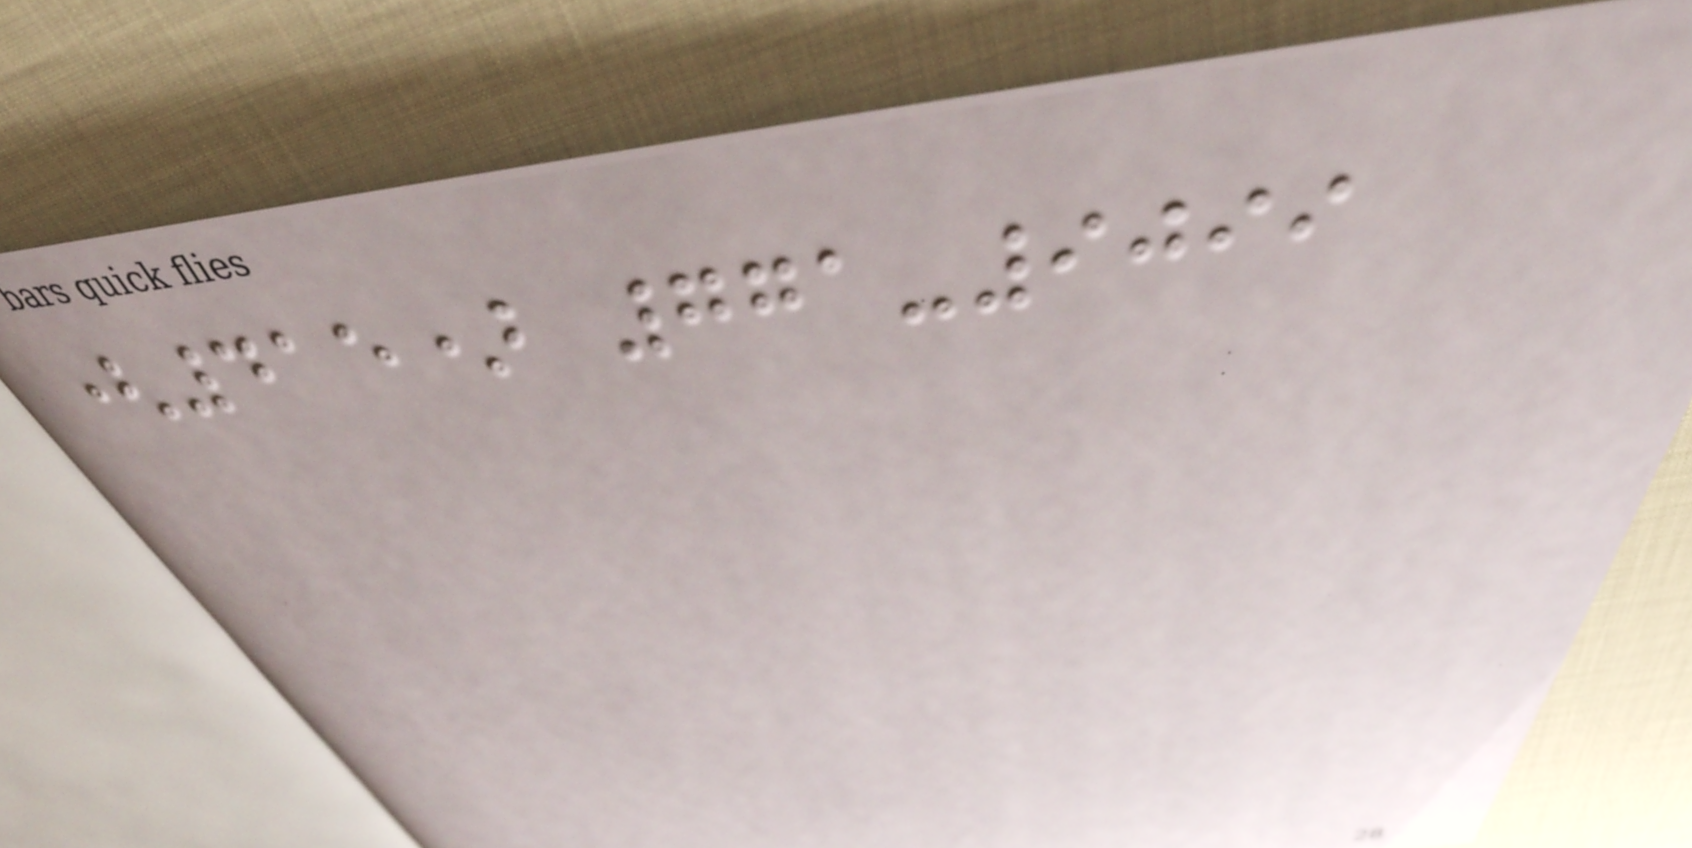(415) 771-9099
